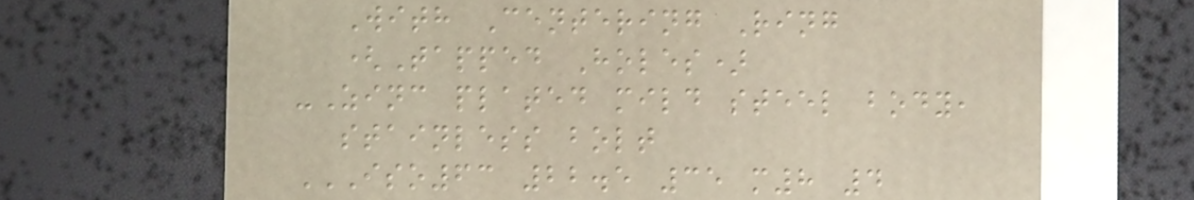With Centering Ring
(Tapped Holes)
-Zinc plated mild steel body,
stainless bolt
ISO63 22.5 35 M8 4
